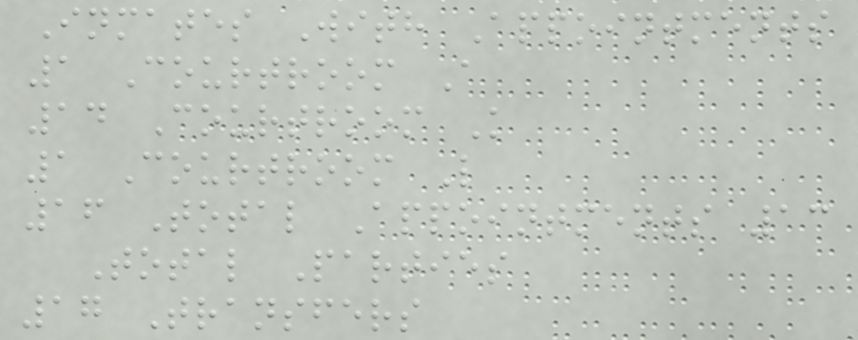Inmates With Appointments
1 Courtroom A
14 Courtroom K
1 Courtroom L
16 Total Appointments 13
Total Parties
17 Transfers
